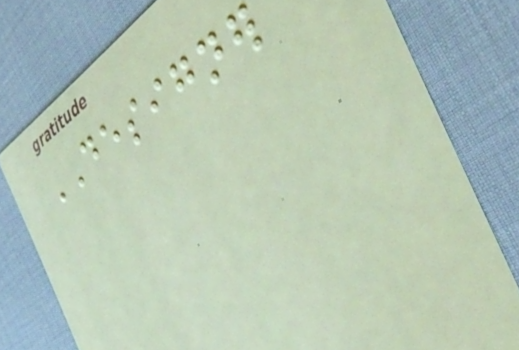DESIGNER
